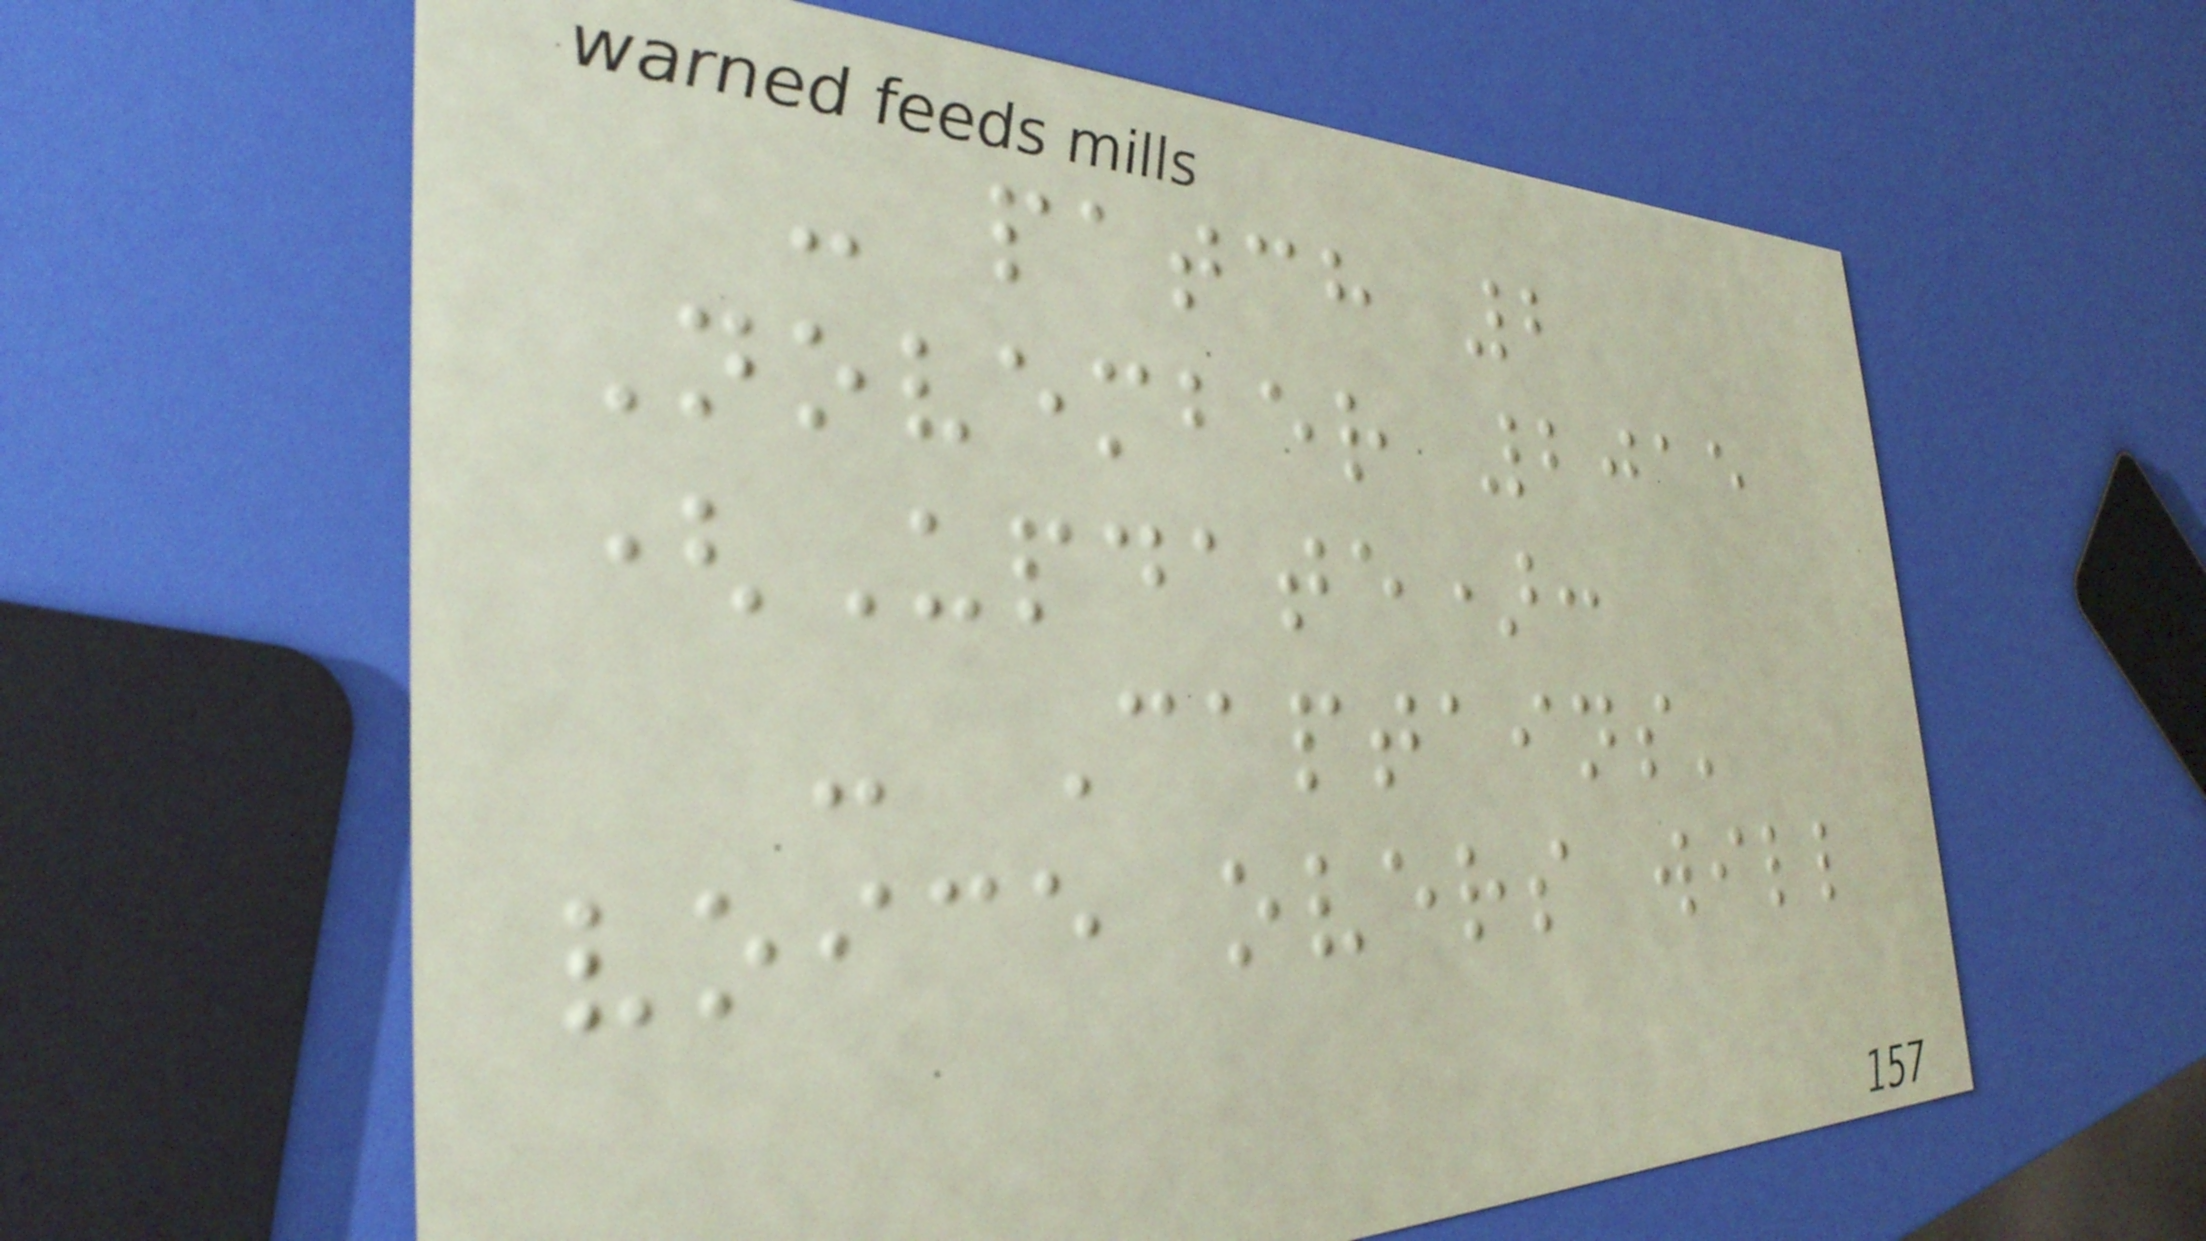- patch 2
November 2015
(Update):
- Captains'
voice overs will
